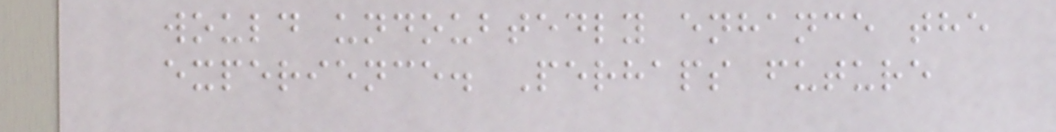would undoubtedly enhance the
experience. Perhaps future
